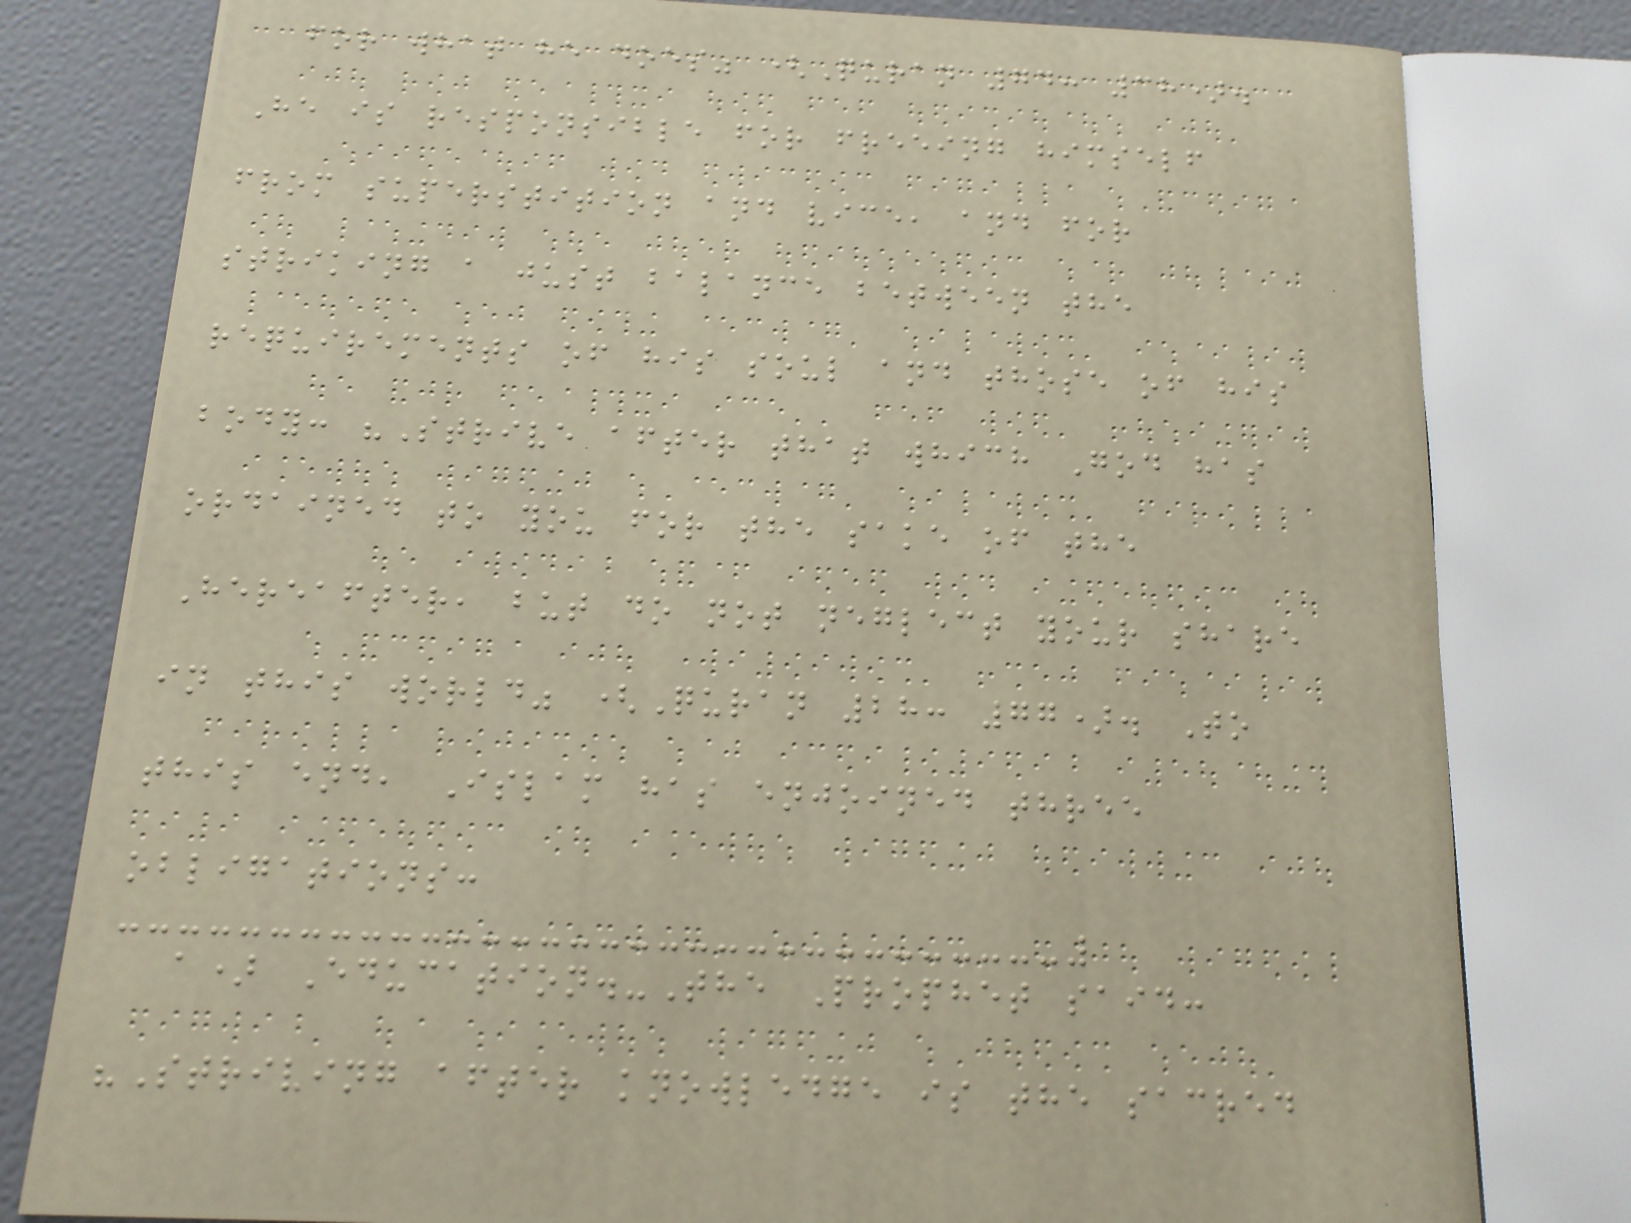for what he does" (Quran 74: 38).
He is responsible for freeing himself
from superstition and vice, and for
striking a just balance between the
requirements of his soul and those of his
body: "Strive after that which God has
ordained to you for the sake of the
Hereafter, but do not neglect your share
in this world" (Quran 28: 77). To
this end, Islam has enjoined three
obligations:
a) Education.-The Prophet said:
"Striving after knowledge is the sacred
